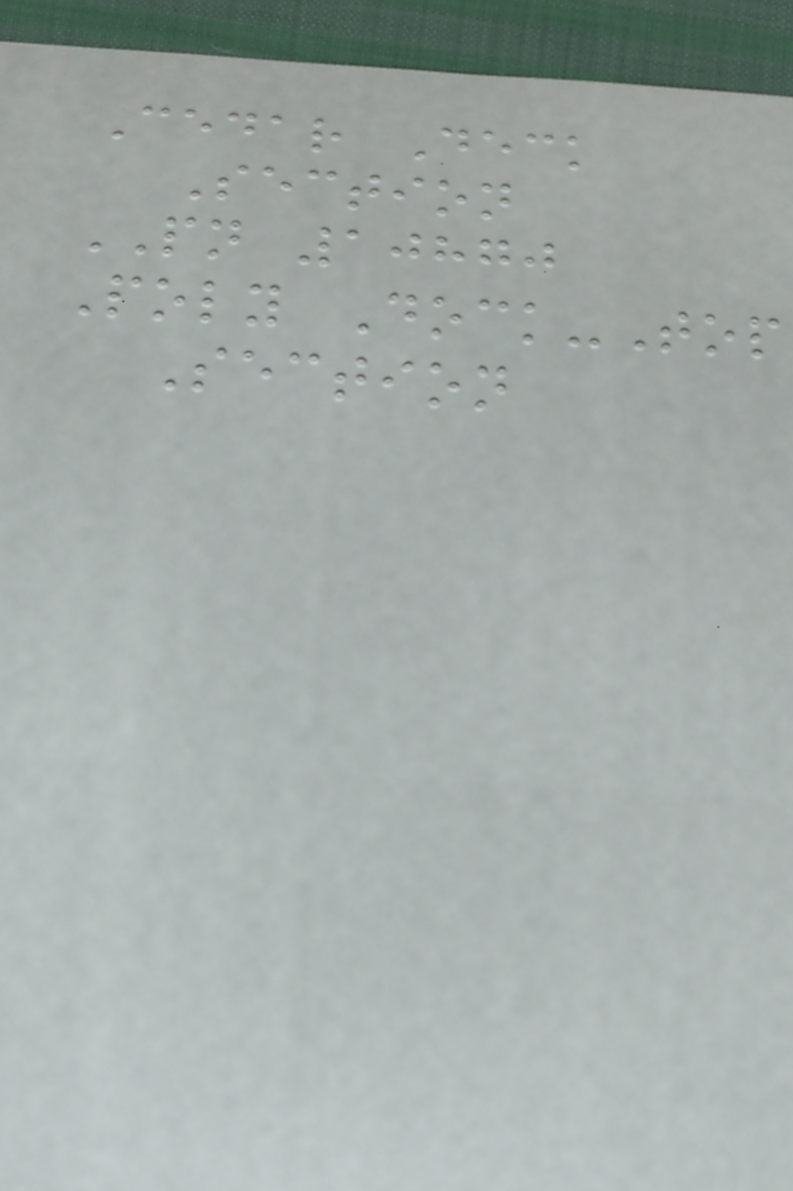Cedar Deck
Section
PN 10870
Poly Dock-Top
Section
